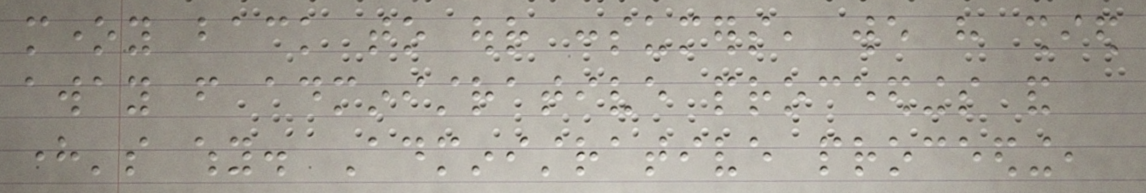money back to our consumers, we have shied
away from administrative proceedings and
here's why. Administrative proceeding,
